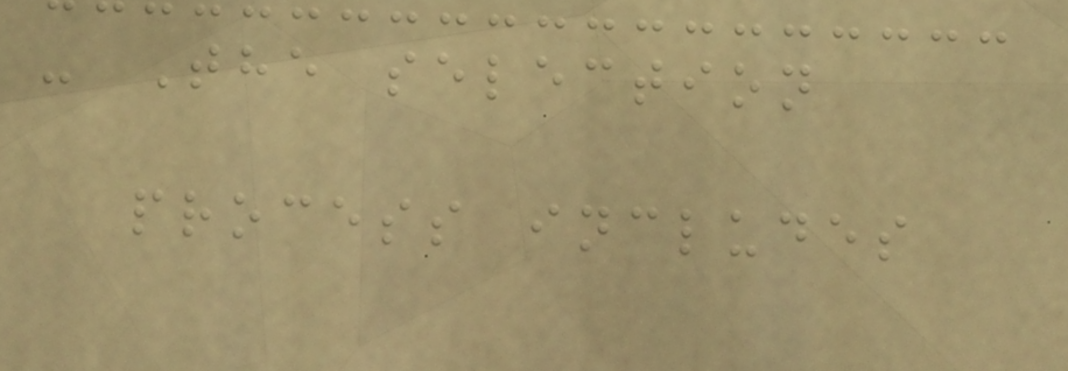- The selection
process includes
